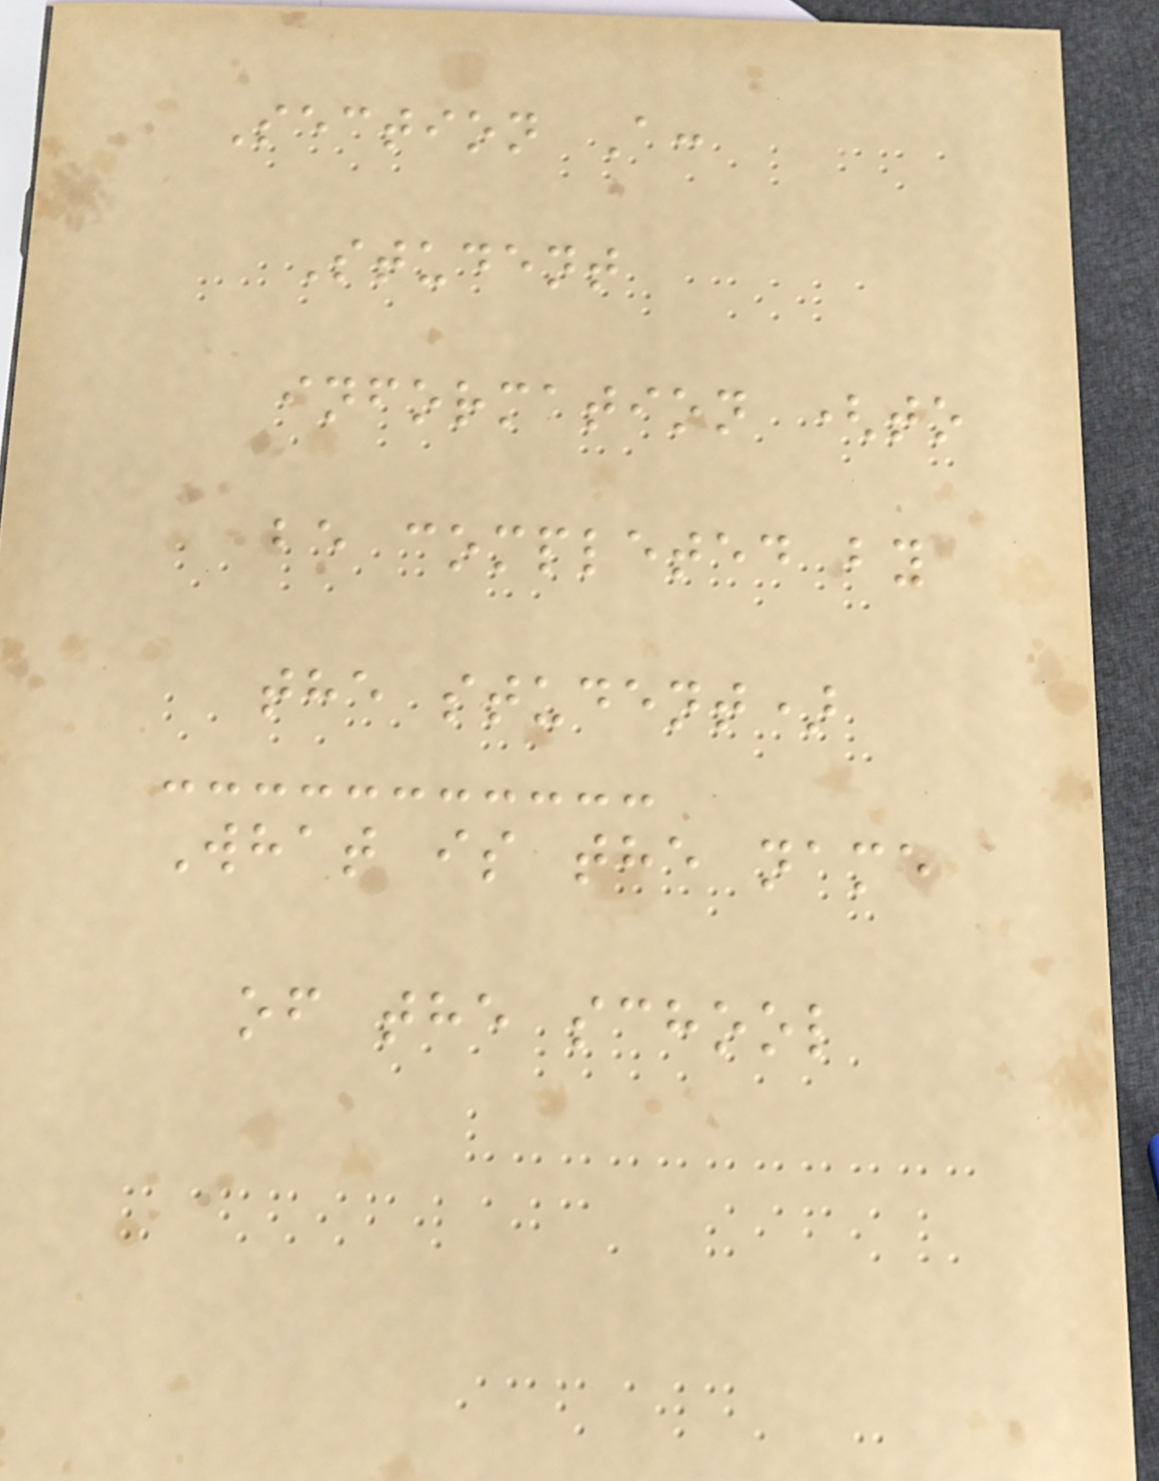Section A:
Student
information (to
be completed by
the student)
What is the name
of the school
